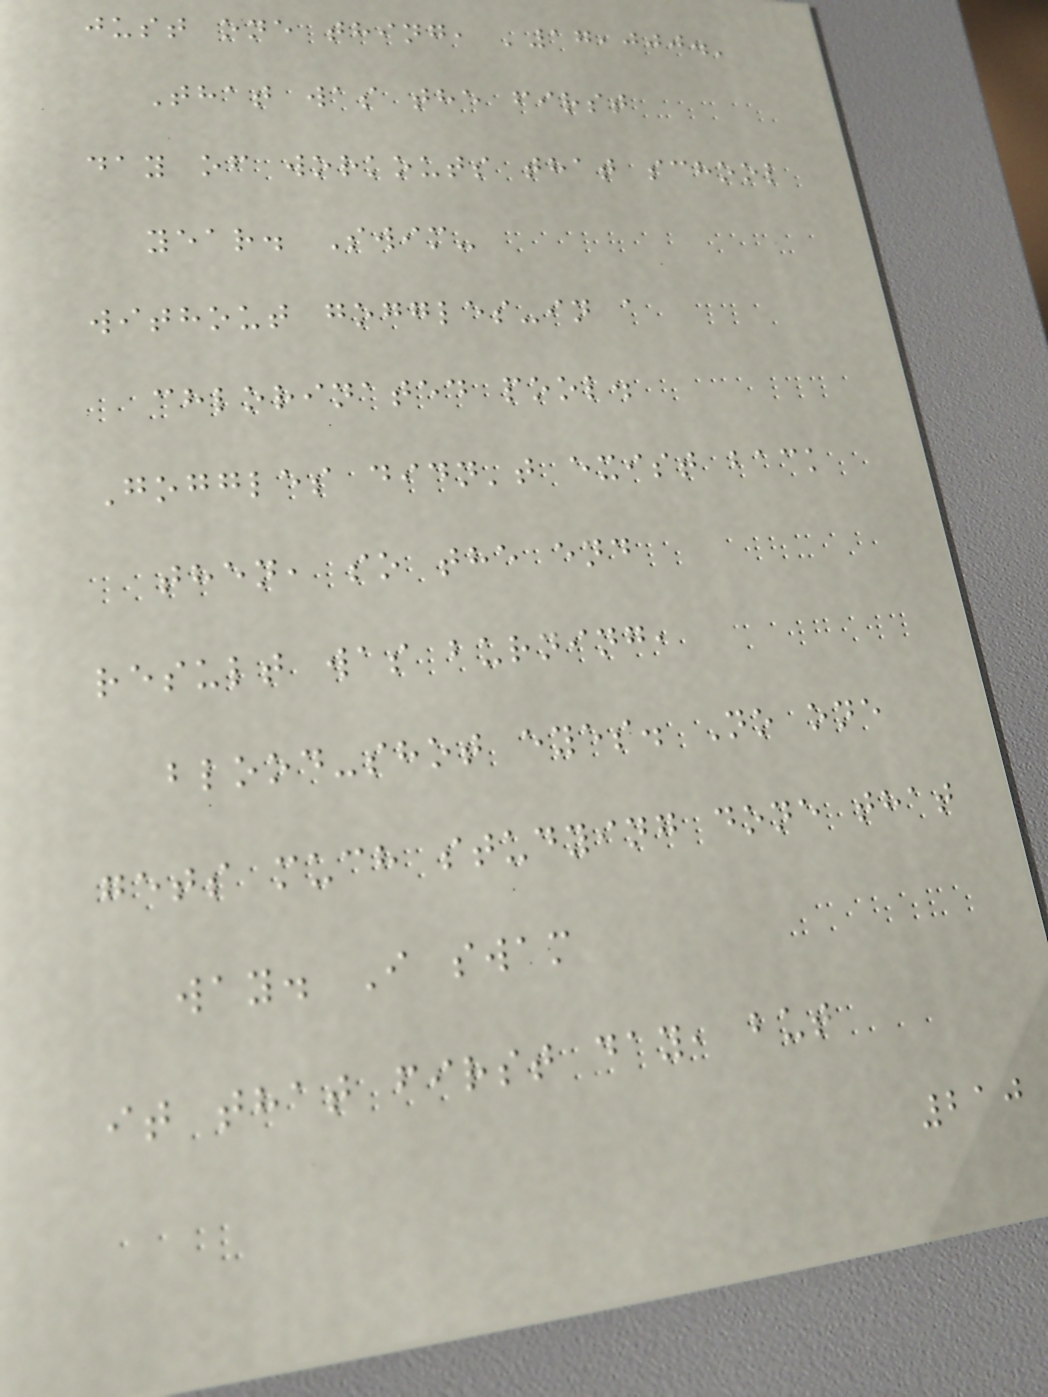just one thing, '17,000.'
That was the first
day of workouts that school
year. Swim-
without goggles-in a
chlorinated pool.
Goggles didn't exist back
then, so the end
result was burning,
blood-shot eyes. No one
gets much studying done that
way. I swam
it that first day, but
210
